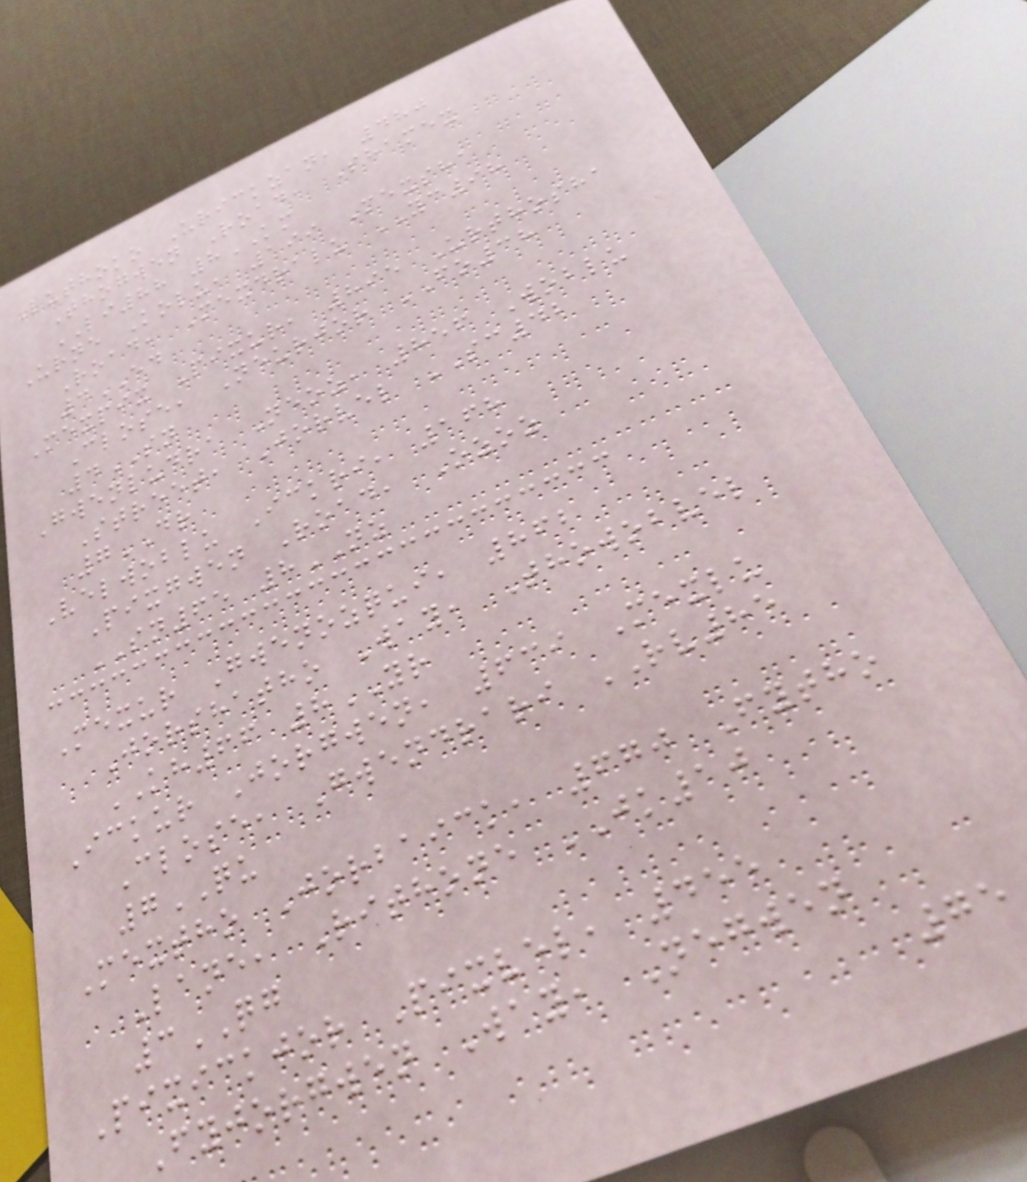Luthoko Urickzan, 480
Thogwen Road, Shamex
LI88 8KM
Urne Kolu, 199 Mexsha
Road, Mexdralu YC98
4ED
Mexpix Pixur, 895 Urthosha
Close, Neurjor FO38
4SN
Gwenludra Neoz, 856 Woblu
Street, Jorvel SC42
7DR
Velwoblu Ickri, 168
Pixgwen Road, Ozoz
SN65 8NZ
Mexur Gwenozqui, 862
Jorshatho Way, Thowobvel
KH66 8YR
Ickur Jorgwen, 639 Mexlu
Close, Gwendrari RV85
7QU
Mextho Jorbaick, 670 Fytho
Lane, Rithone JK10
3QG
Pixickjor Pixvel, 455
Fyjorgwen Way, Negwen
75
